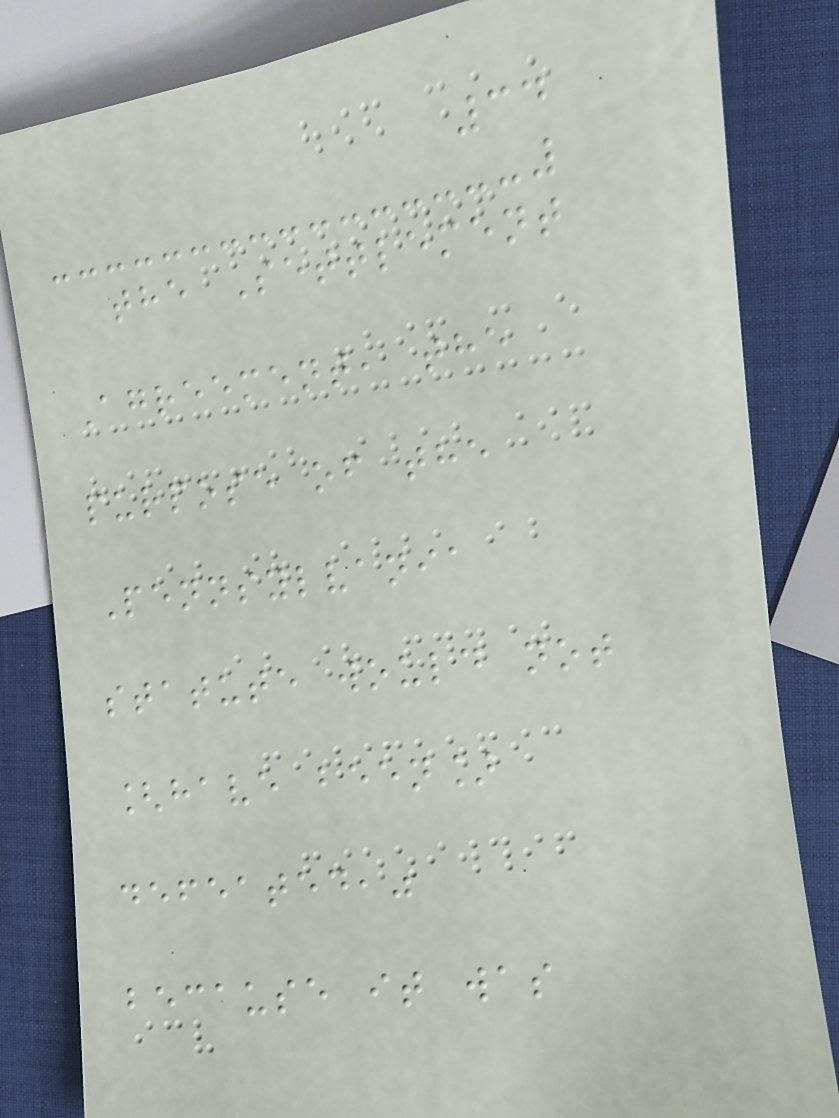34
the Settlement
Agreement, the
purpose of the
Pennsylvania
statute would not
[have been]
defeated,"
because it was
